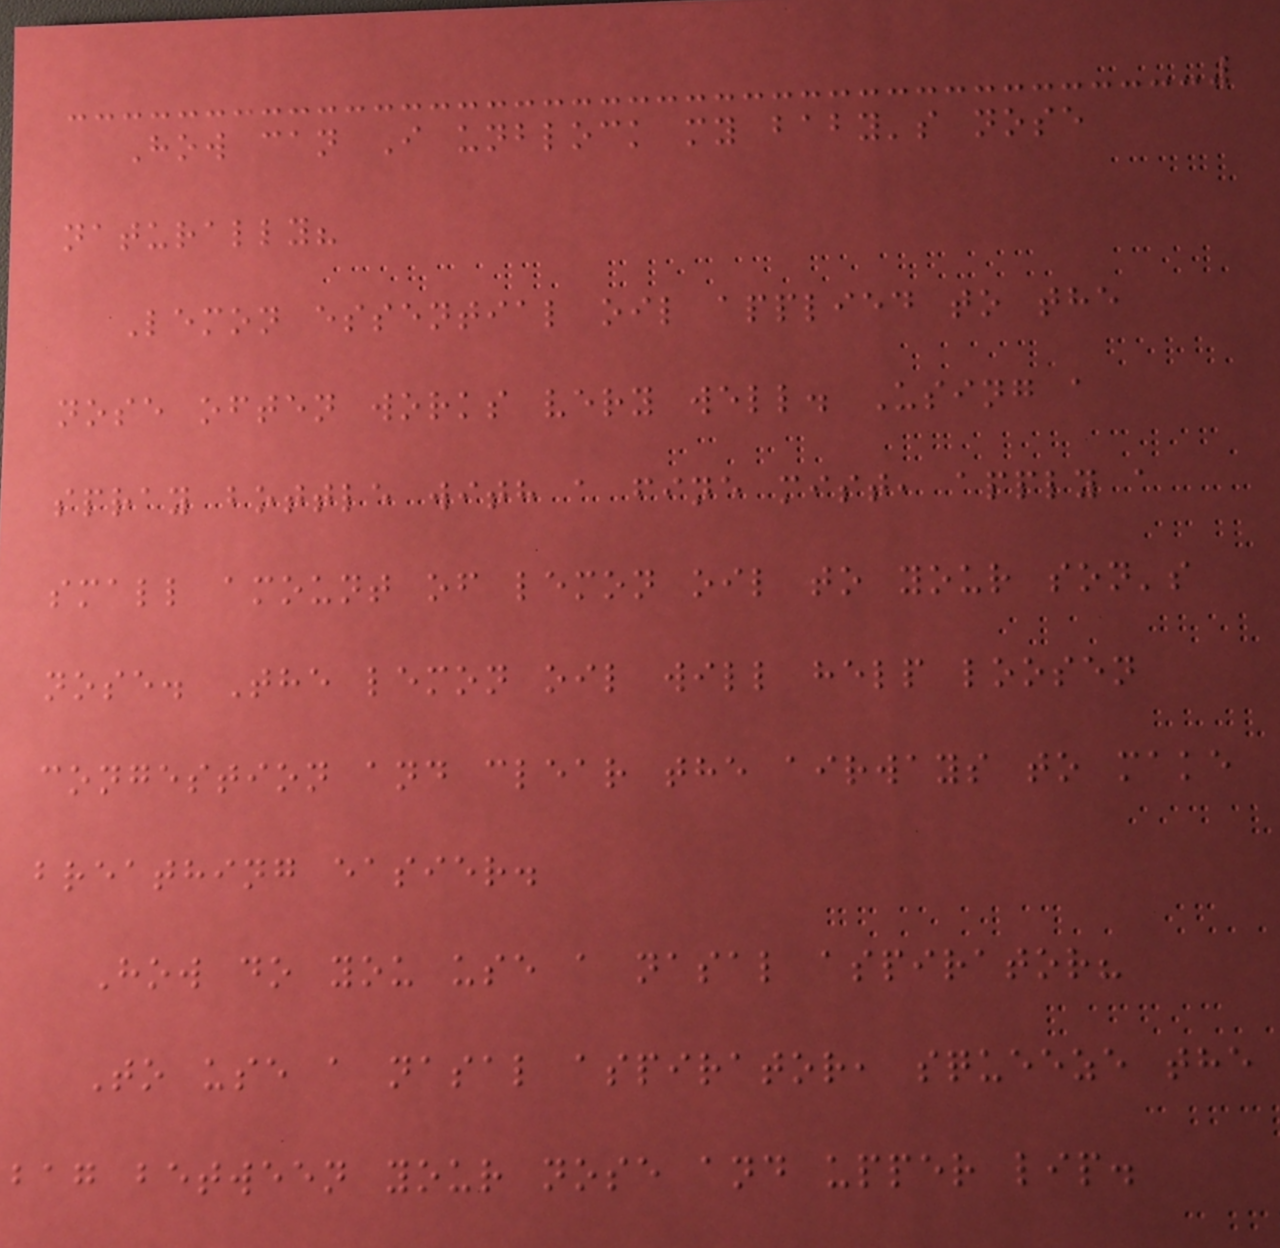How can I unblock my baby's nose
naturally?
Lemon essential oil applied to the
nose often works very well. Using a
spray bottle with a fine mist, apply a
small amount of lemon oil to your son's
nose. The lemon oil will help loosen
congestion and clear the airways to make
breathing easier.
How do you use a nasal aspirator?
To use a nasal aspirator, squeeze the
bag between your nose and upper lip.
